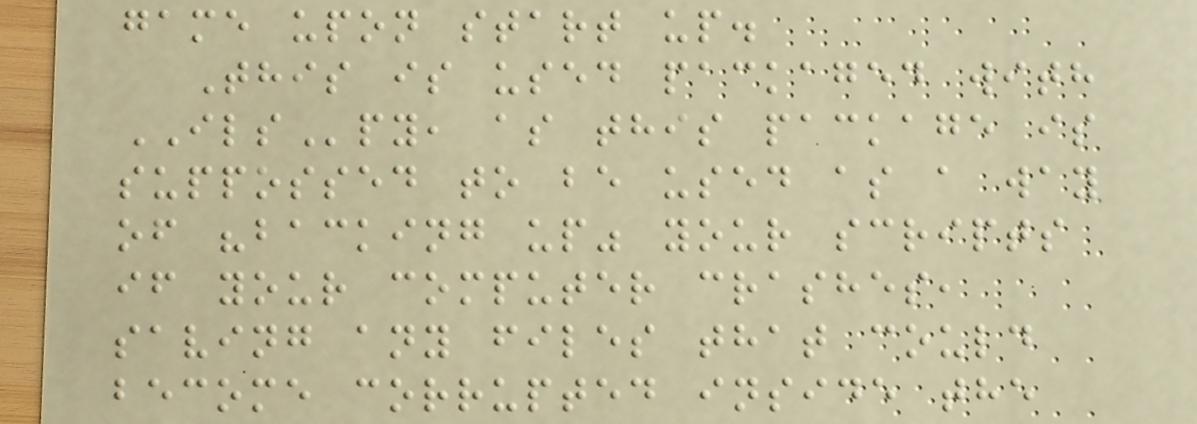game upon start up.
This is used packaged with
ILSpy, as this package is
suppossed to be used as a way
of "backing up" your scripts
if your computer crashes,
saving any files that could
become corrupted inside the
